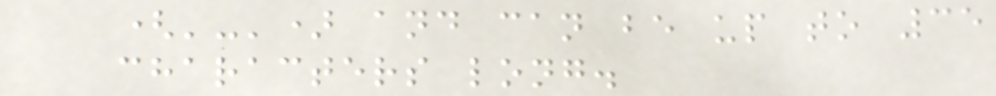('-') and can be up to 35
characters long.
